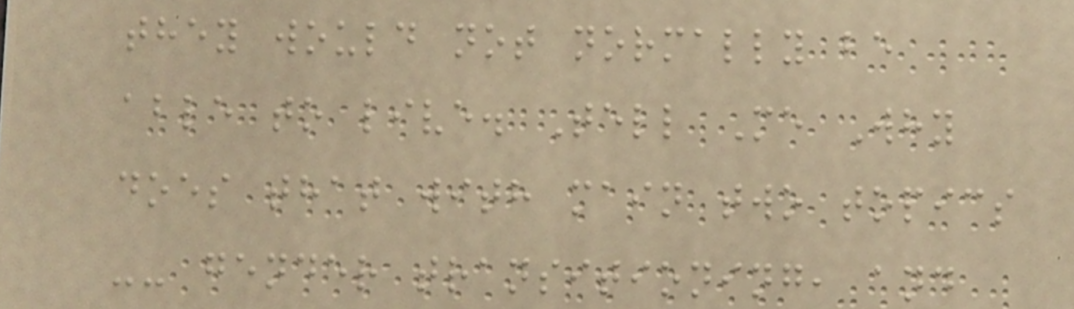they would not normally be
able to live. Tell Me Why
does that with main two topics
-- gender transitioning, and
